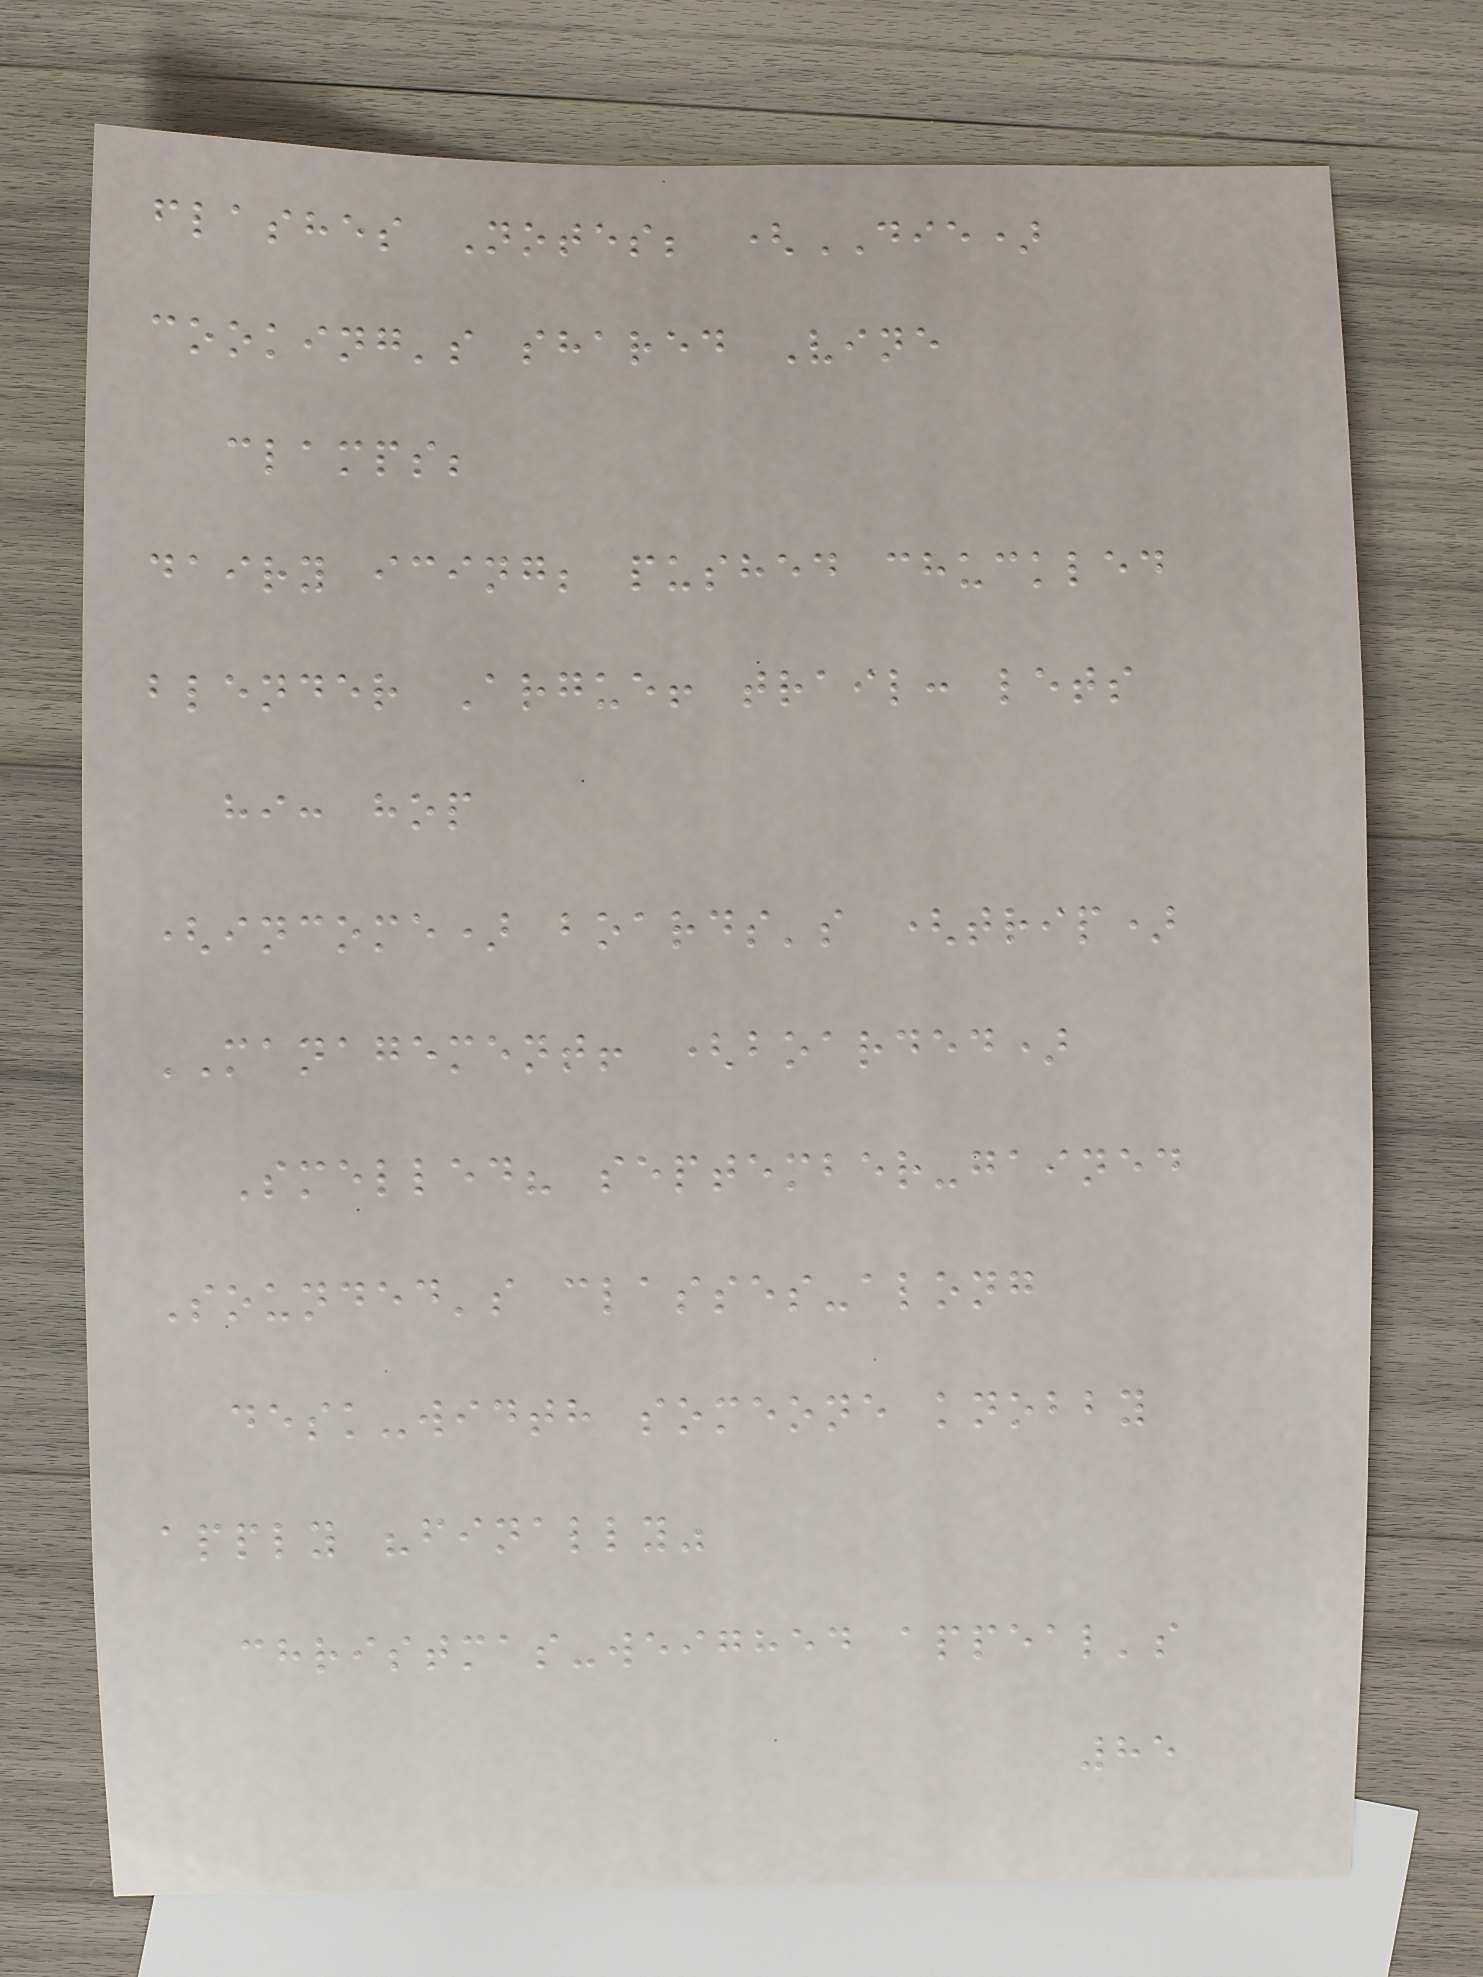flashes Notes; (DIE)
cooking's shared Vine
clamps;
dairy icing; pushed chuckled
blender Argue! trail: lets
hi: hop
(income) boards's (trip)
MANAGEMENT! (boarded)
Smelled? september-gained
Sounded's classes-along
desk-width someone knobby
apply "finally"
christmas-weighed appeal's
85
